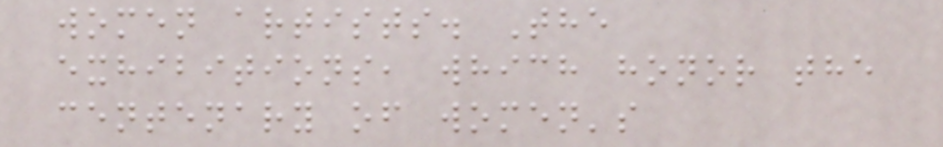women artists. The
exhibitions, which honor the
centenary of women's
